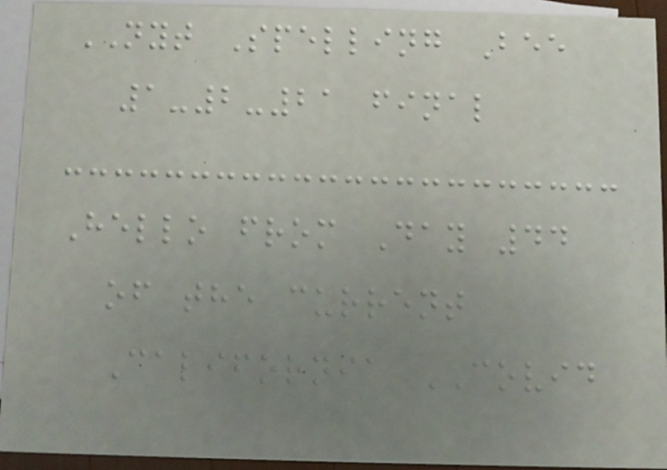NYT Spelling Bee
1-2-21 final
Hello from Day 44
of the current
California COVID
